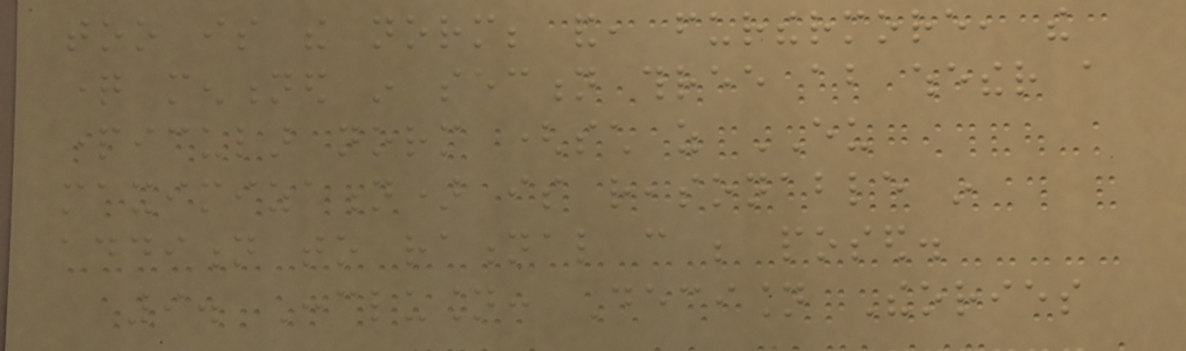too is the norm; and, furthermore, the
question mentioned in section three about whether a
particular norm (such as EU
maximization) is reasonable in
addition to rational can be posed.
9. Conclusion: Decision Theories
